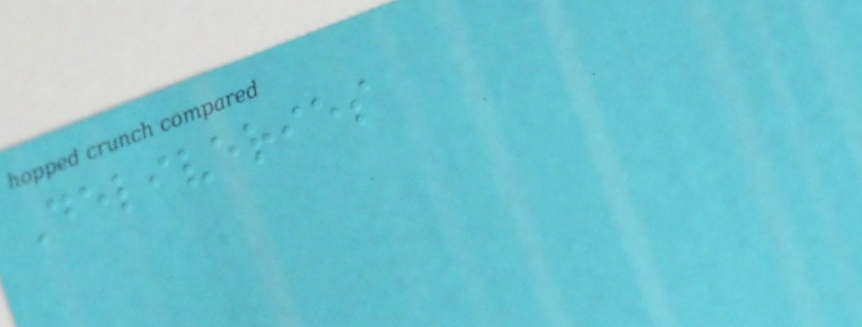Deliveries
